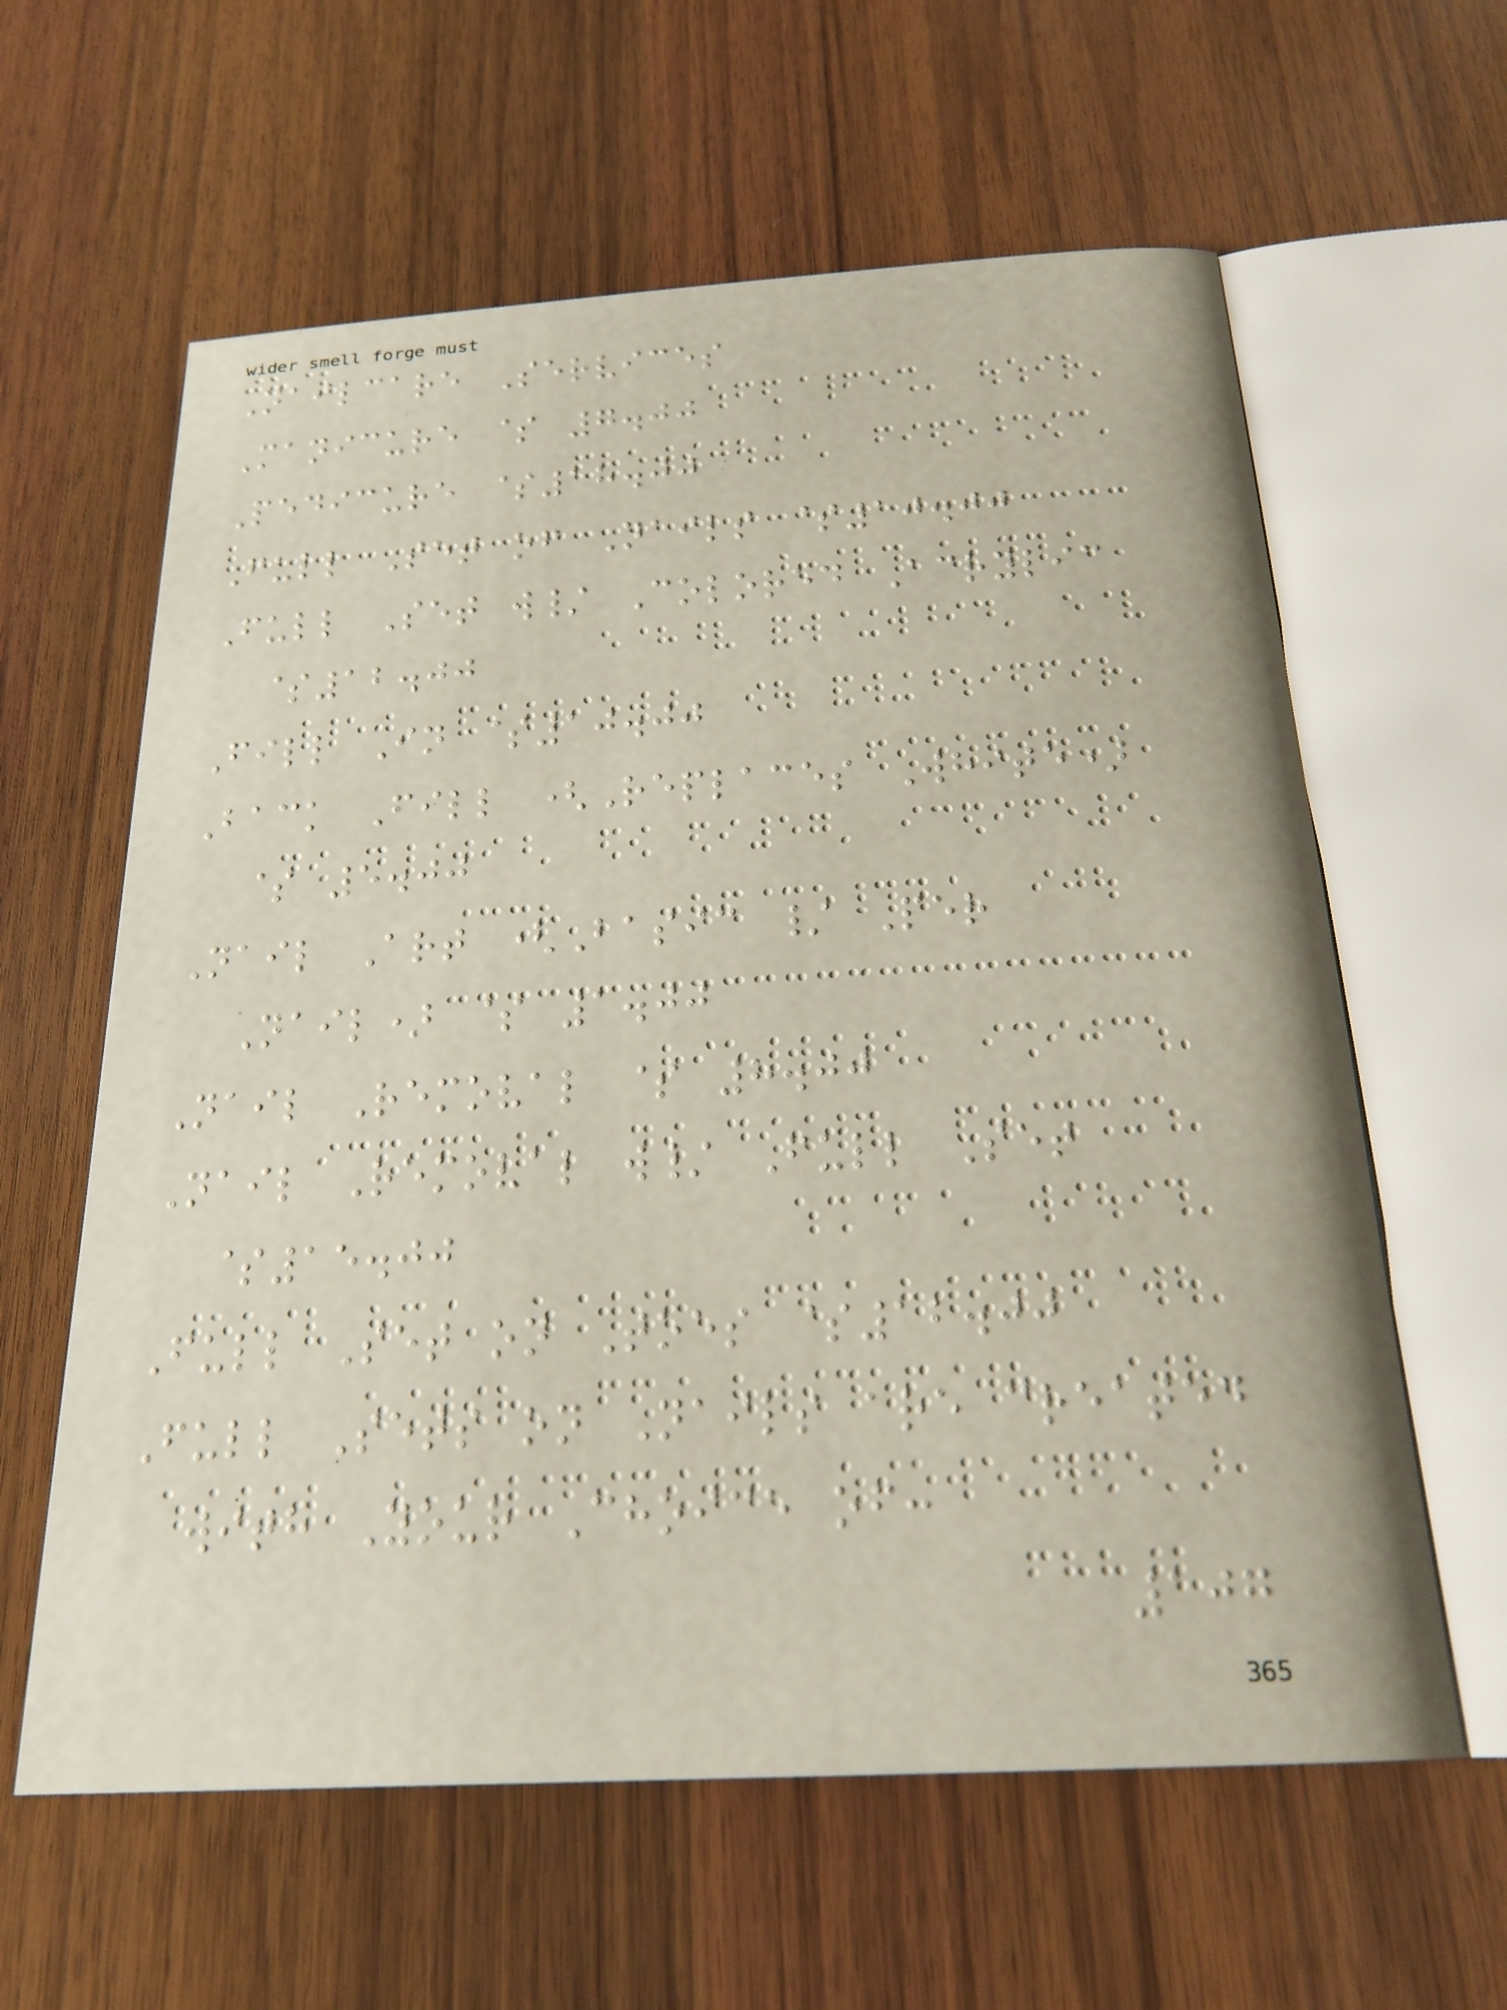Nailcare Services
Manicure $ 7.00
Pedicure $18.00
Full Set of Nails $10.00
Full Set w/ Colored Acrylic
$12.00
Fill In $10.00
Back Fill (Replaces White)
$ 5.00
Nail Art (Basic / Per
Nail) $ 1.00
Nail Removal $ 8.00
Nail Removal w/ Full Set
$15.00
Full Set on Toes $12.00
Full Sets on Nails are created
with Your Choice of:
107
